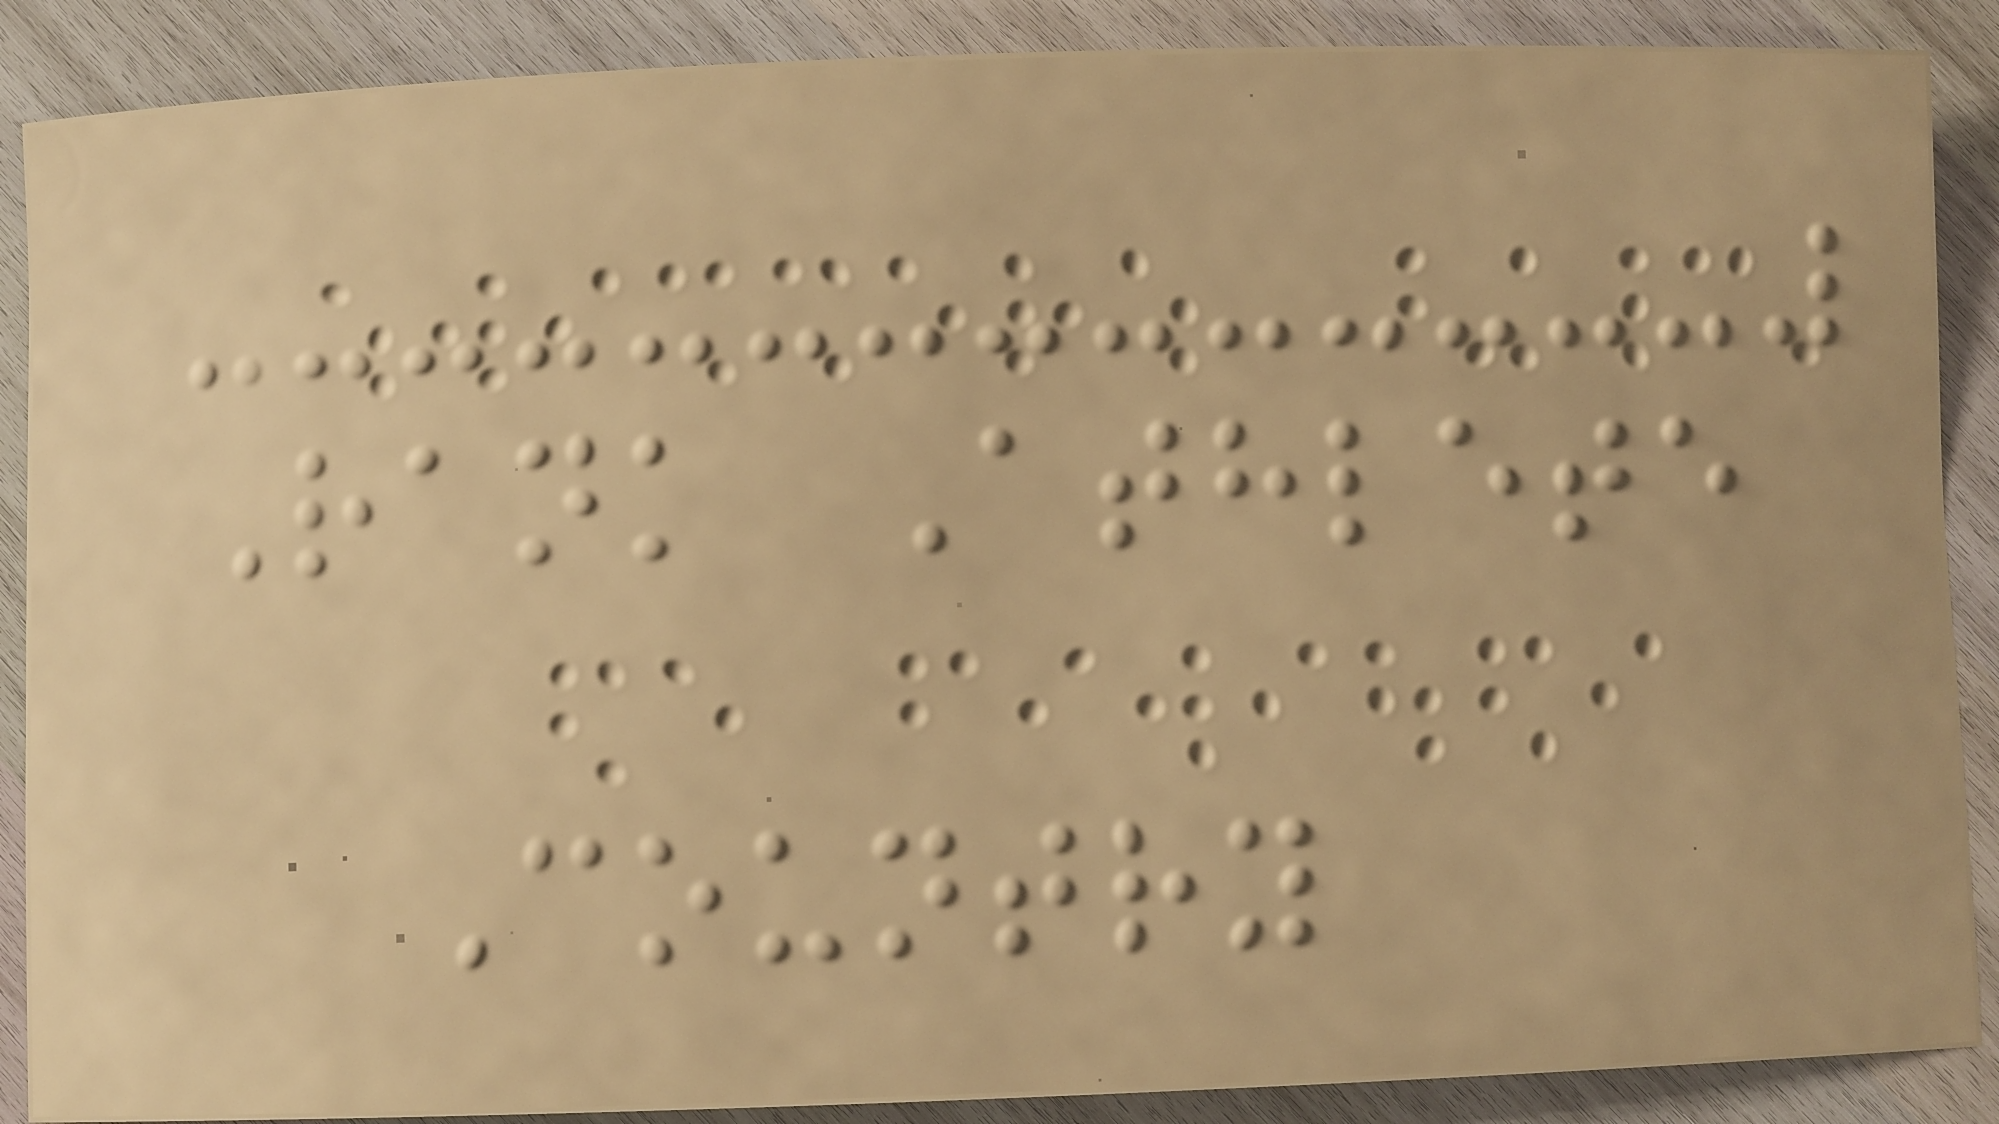Rank Athlete
Country
